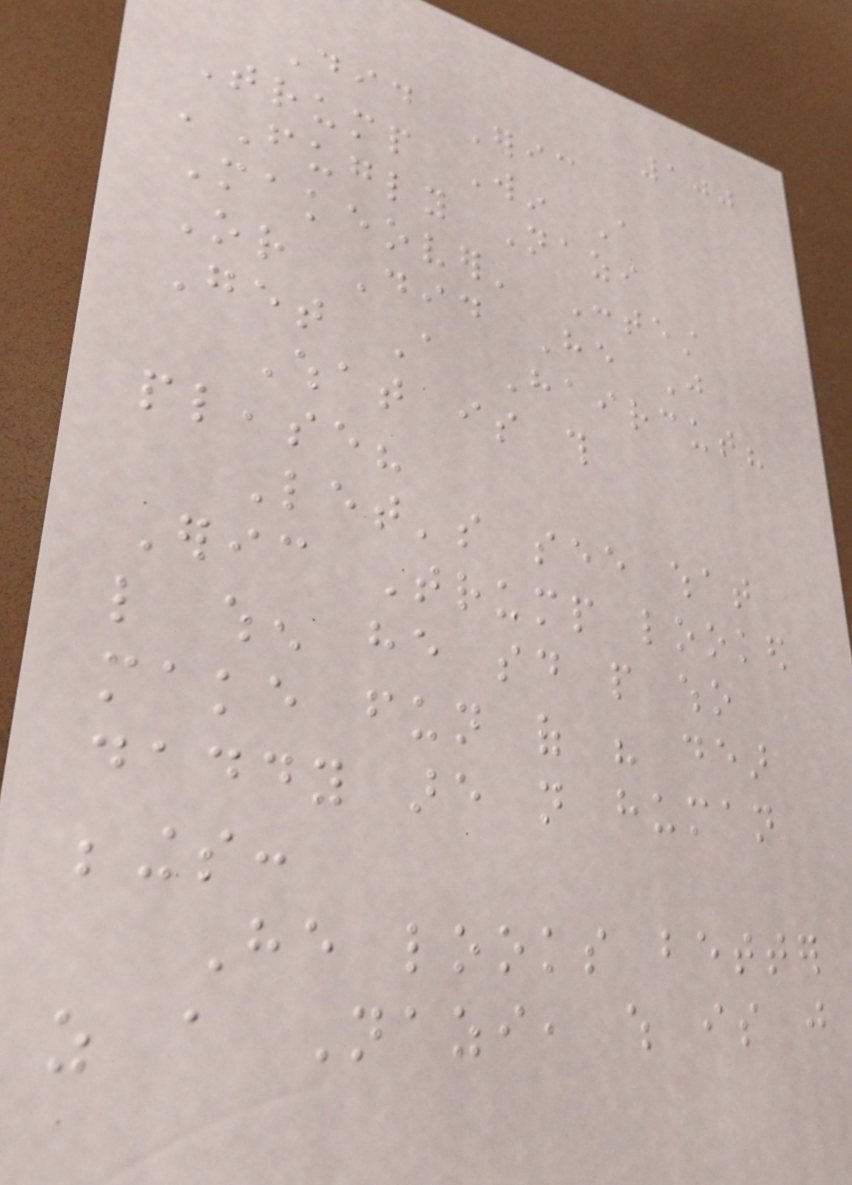100
Did Eric
Trump Win A
'Fugly Nazi
Makeover' Contest
Or Did He Just
Get A Haircut?
What is this
please?
Let's see what
Eric Trump looked
like when he said people who
make fun of his dear
daddy are not human
beings:
He looks better
as a Nazi, which is just
